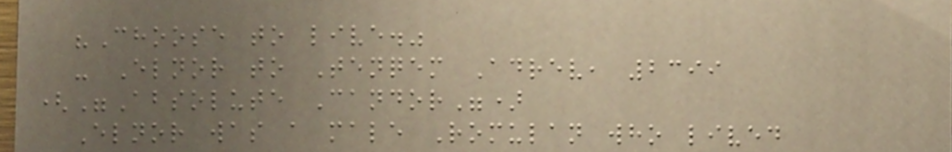"Choose to live."
- Elnor to Tenqem Adrev, 2399
("Absolute Candor")
Elnor was a male Romulan who lived
